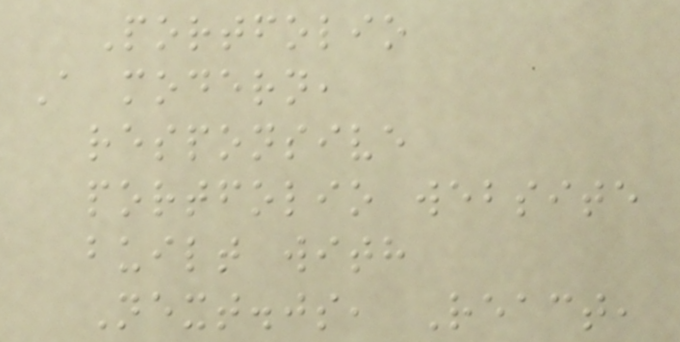Portfolio
A modern,
responsive
portfolio website
built with
Next.js, React,
